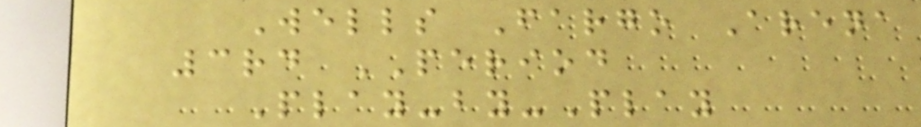Wells Fargo Arena
3rd PERIOD
Play-by-Play
